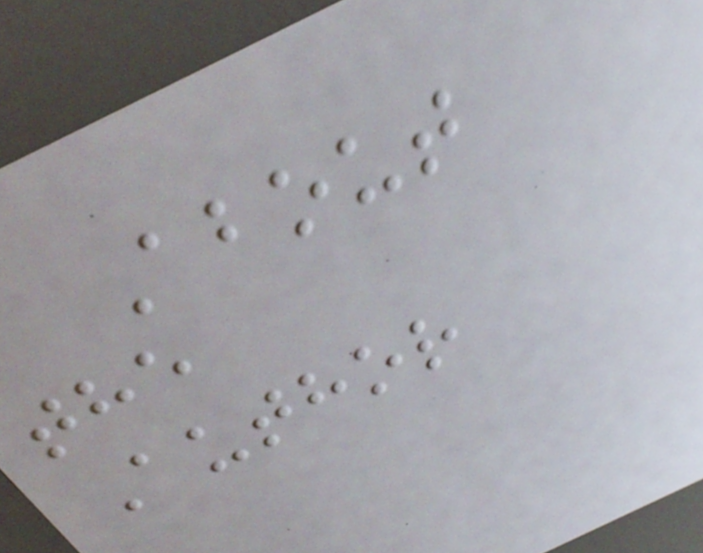About
the
Author
